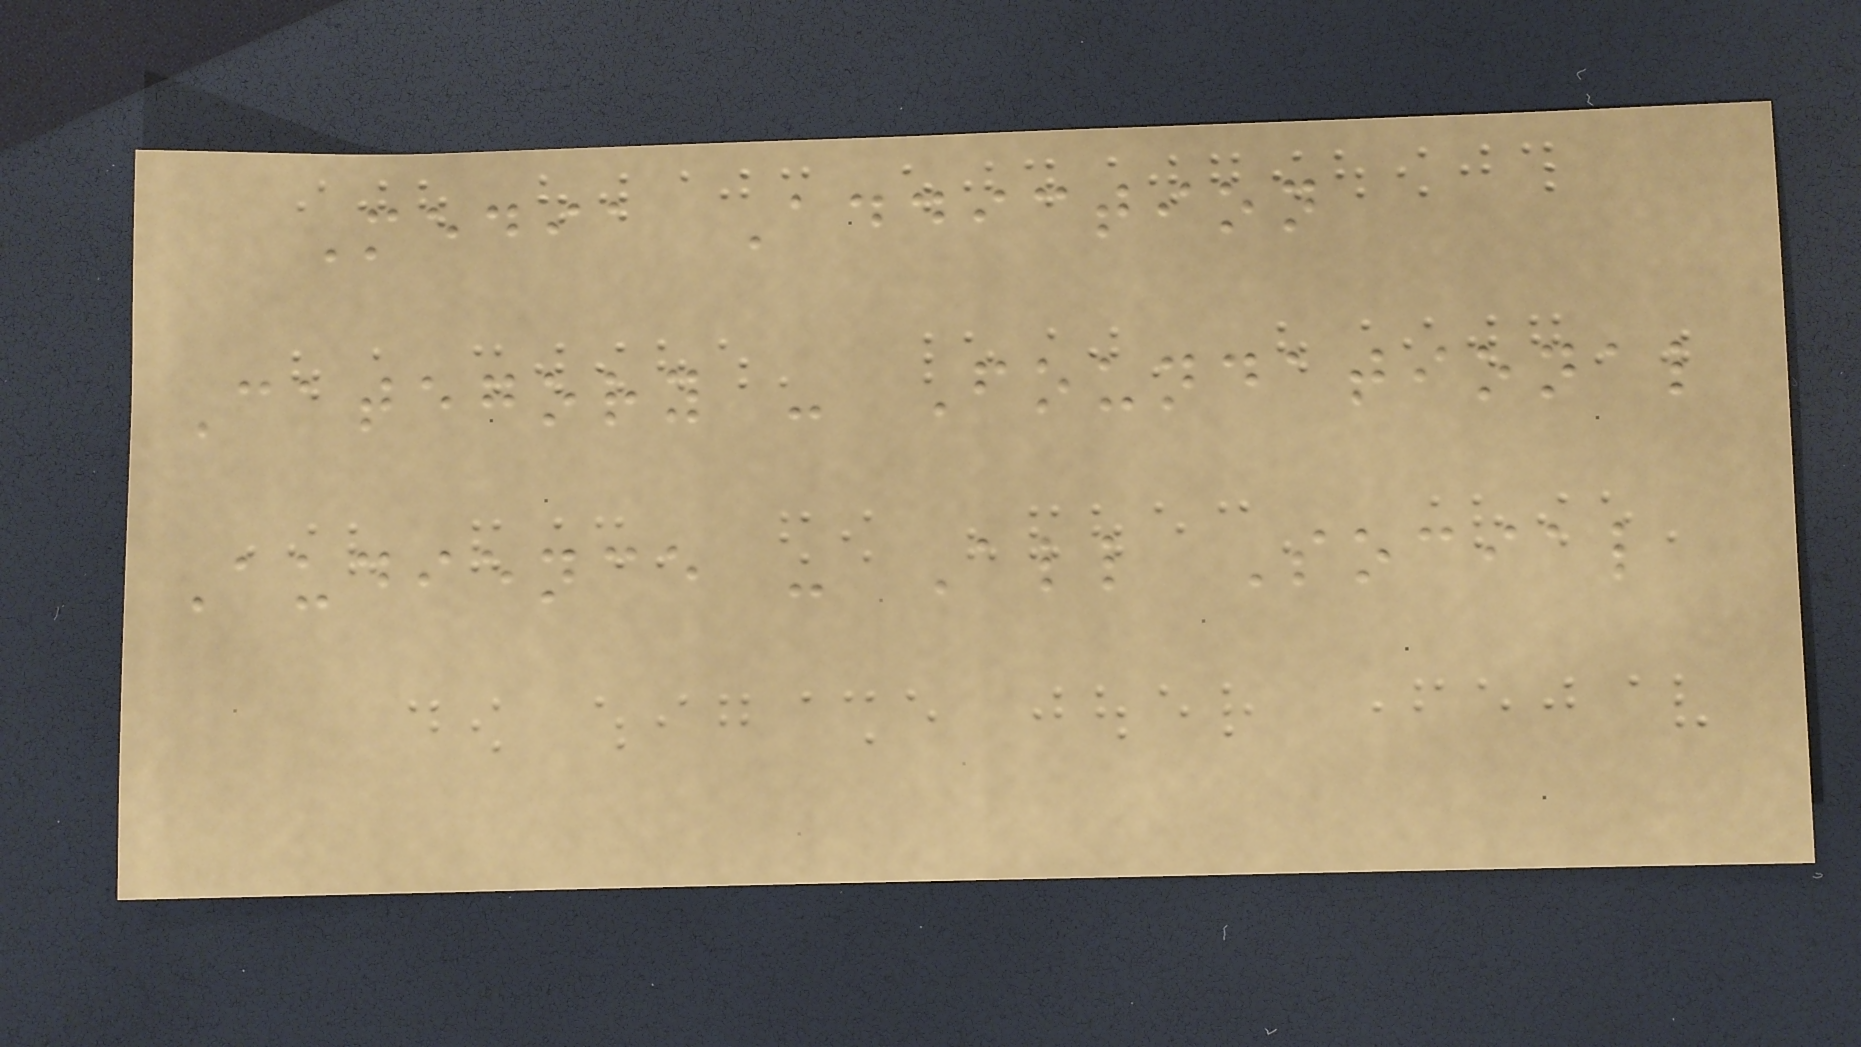Media Addiction
Category - Foundational
Audience - All Social
